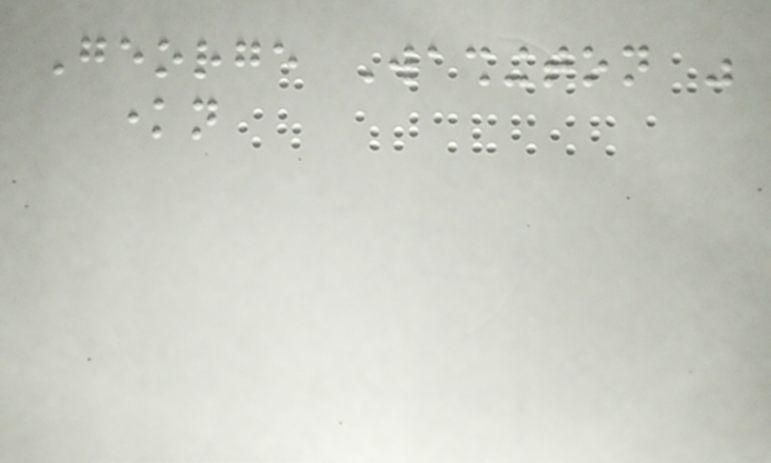George Washington was
known
